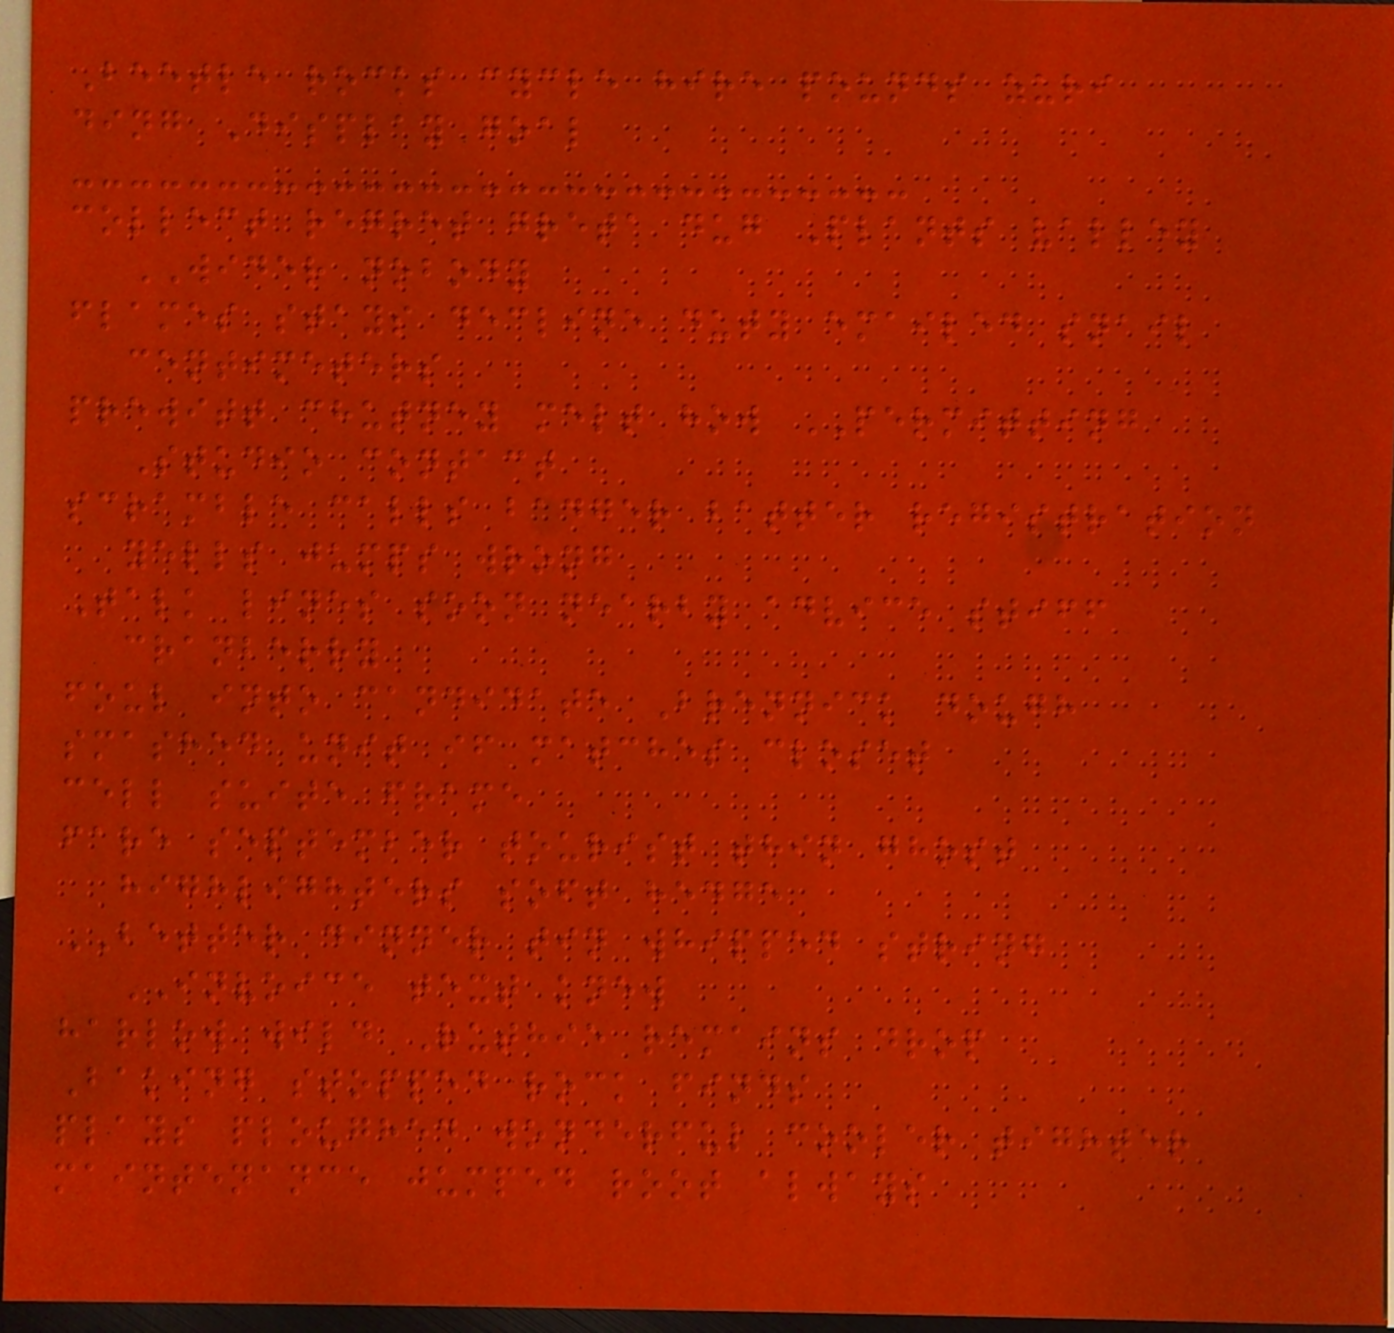Beetle rocks cycle hire pounds zuri
ding Display goal
collect regret greta dug Plants valley
WIDER nobody
flames stays decline duty emailed snail
centimeters
prewitt chutney melt how PERMITTING
Studio contact
scramble calls badger batter registration
yells jumps wrong
Talk lines soon nearby advice stiff
cranberry
foul into candidate Brennick dough
smashed unit if matches closet
cell suite frame
fare september tourist thin ghost
highlighters soft hedge
BETTER dinner tin whipped string
INVOICE text knew
harlow wild Ruthie remains drop
Baking stopped rock finds
plays ploughed wonderful cooler tighter
maintenance jumped root always
